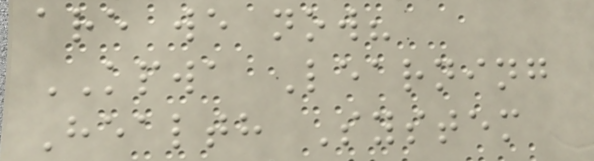are we now?
KPWA Learning
Health System
